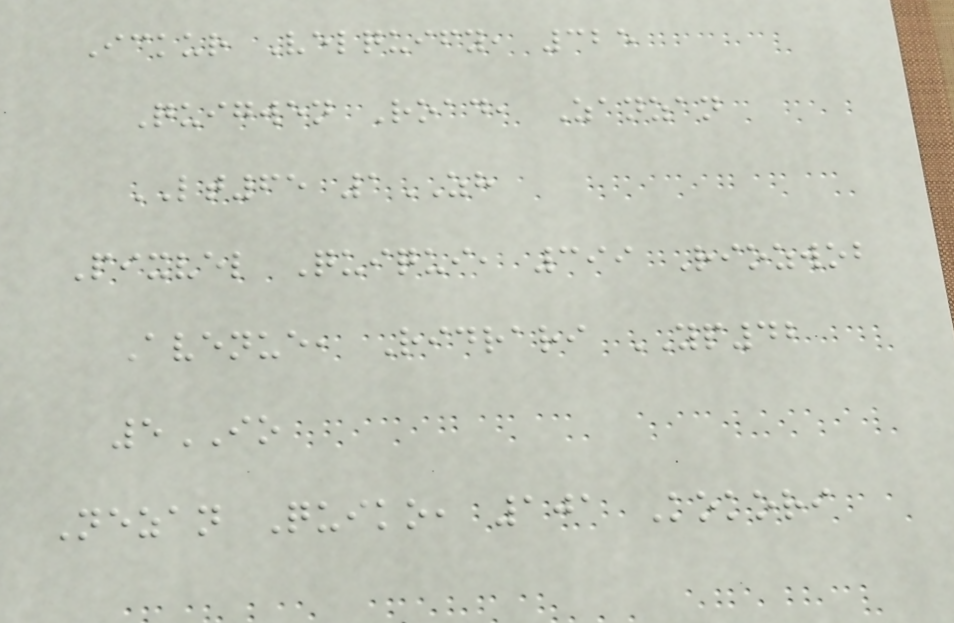Ickur Velquify, 325
Quigwen Road, Zanzan
LT65 1ZH
Pixvel Quiqui, 399 Riozwob
Avenue, Ridrari YP42
5IO
Nezan Quiko, 101 Kokori
